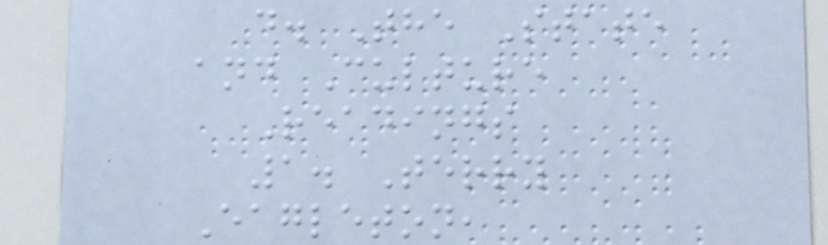d. The State
and Culture
Readings
1. Terry
Eagleton,
